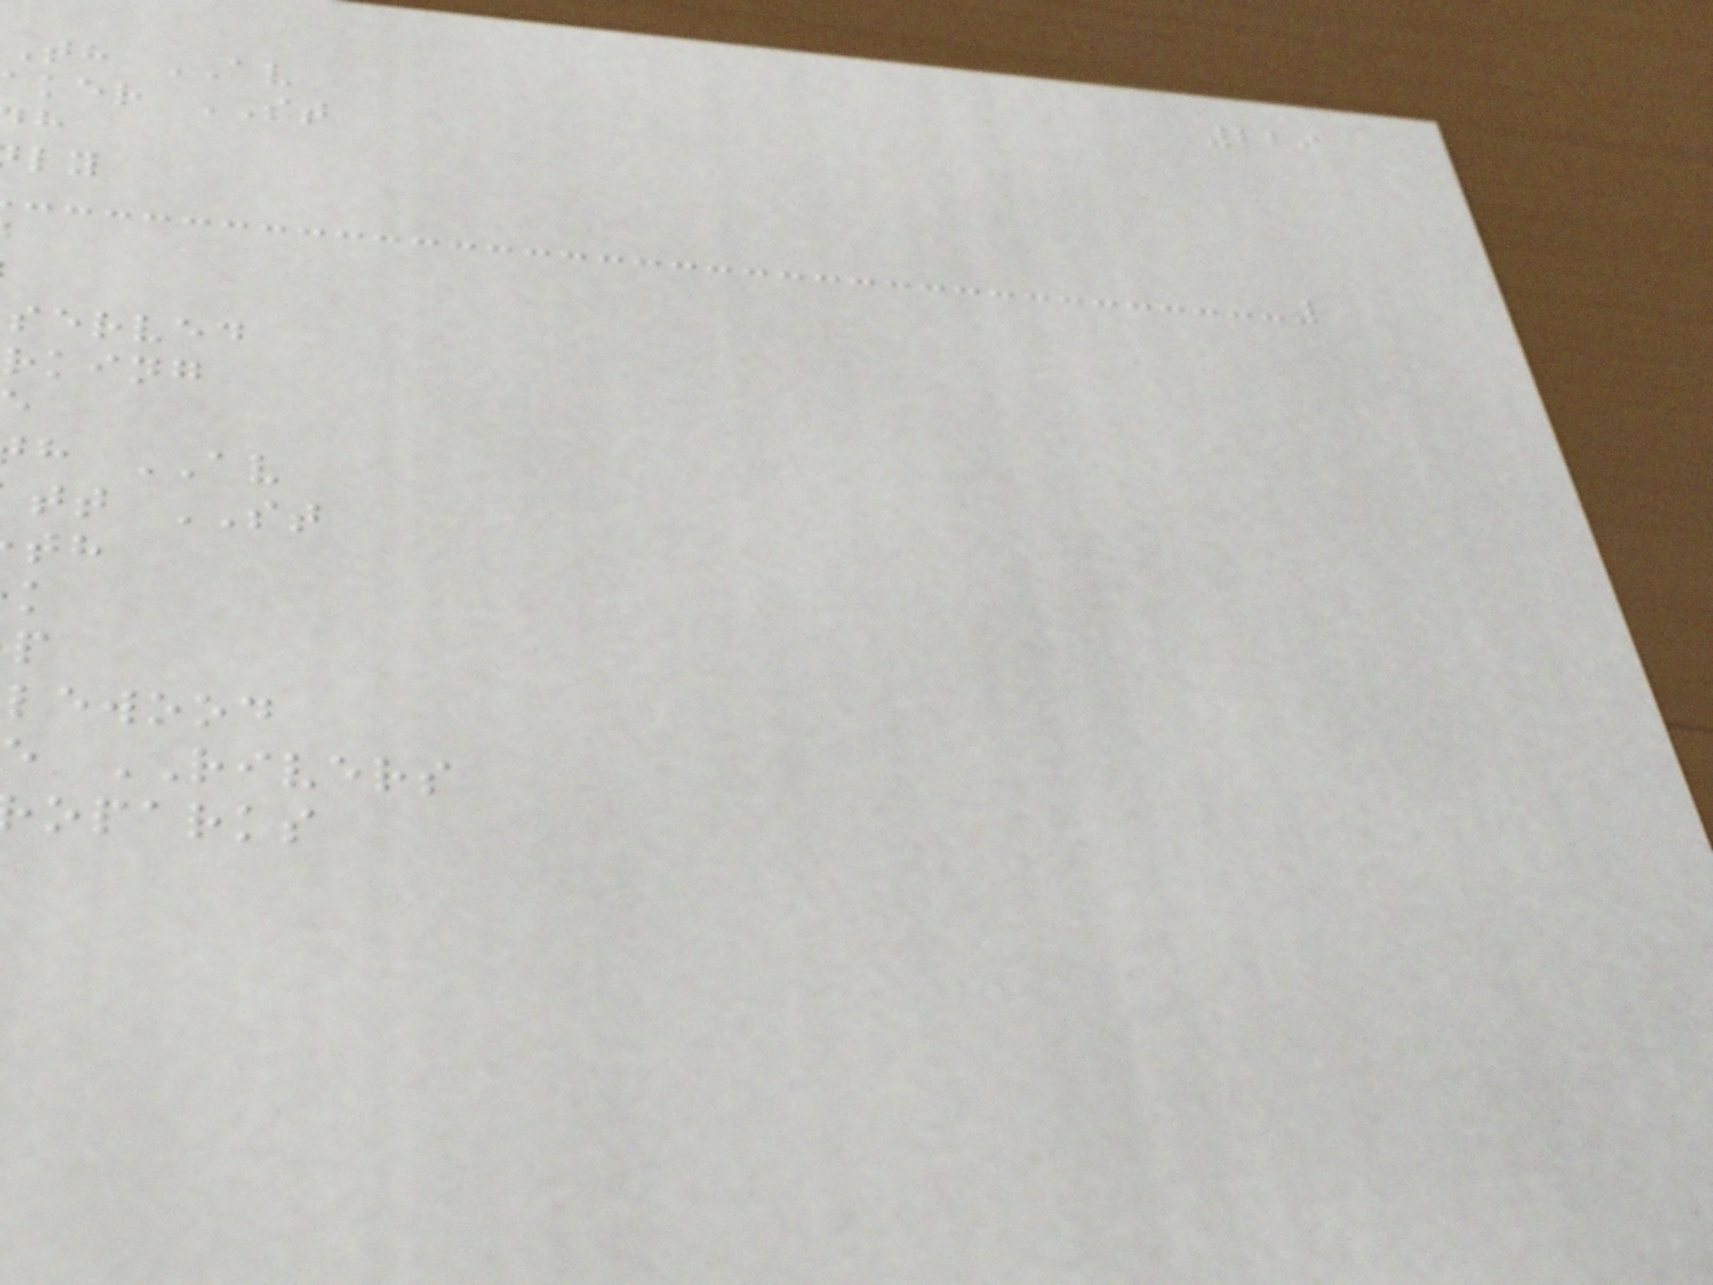229
th AV
aker ST
served
rking
h AV
tt ST
lewood
e RIVERS
oparks
